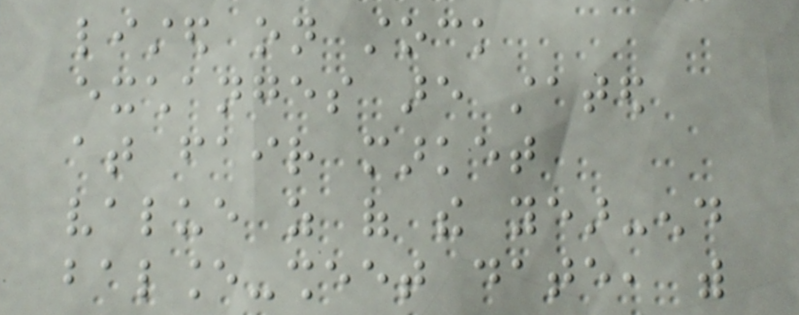listed on stock
exchanges are stated
at fair market
value as of the year-end
balance-sheet date, with
